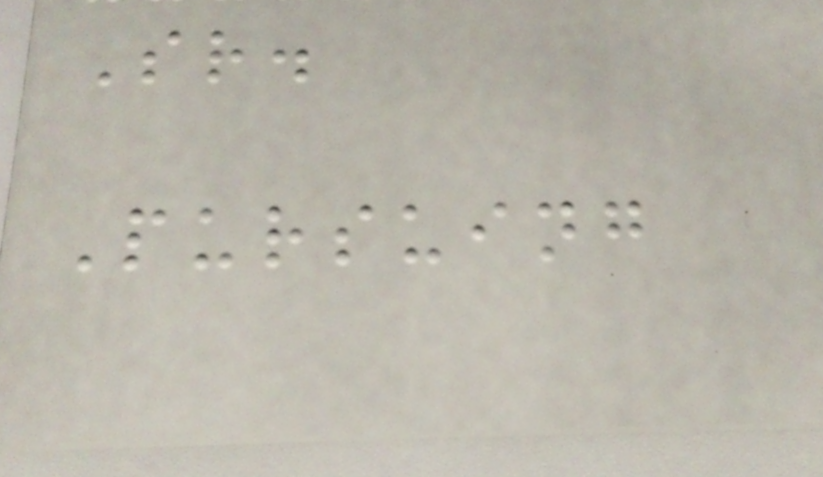Sr.
Pursuing
